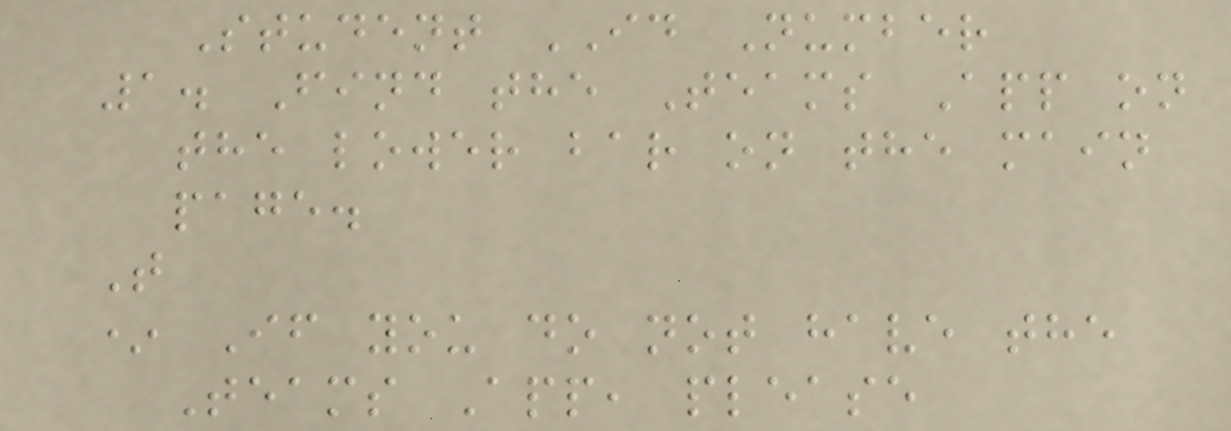Student ID Number
1. Find the Teams App on
the lower bar on the main
page.
T
* If you do not have the
Teams App, please
